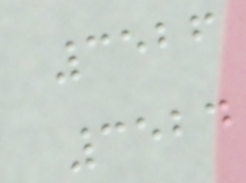3526
3524
